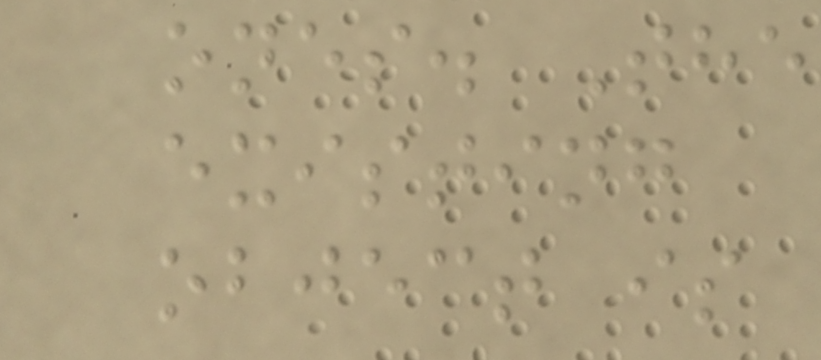ones. The
existing
object is
